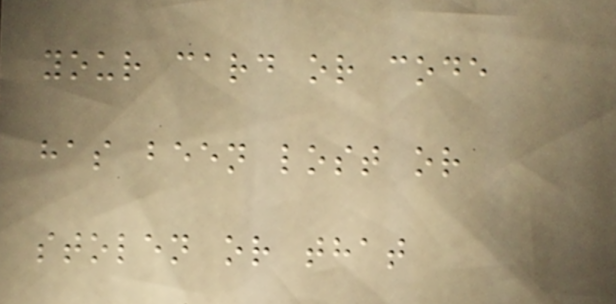your card or code
has been lost or
stolen or that
